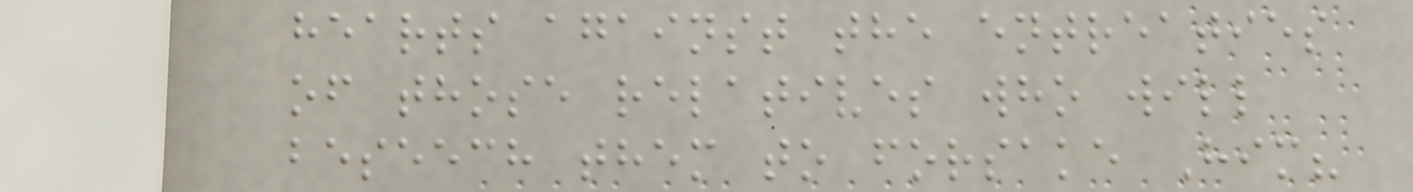hearts against the entreaties
of those relatives who will
beseech them to forsake Him?
